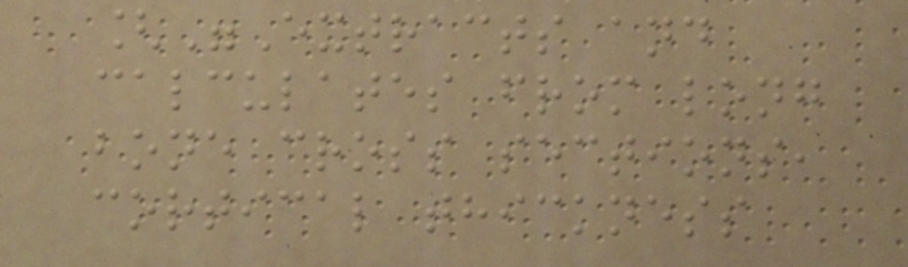["Extracts and
calculates from long
bone cross sections,
cortical thickness
